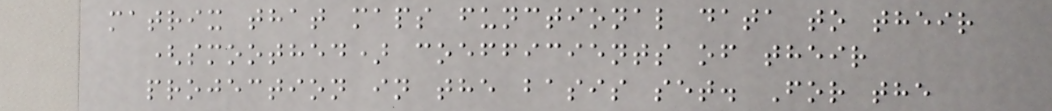matrix that maps functional data to their
(smoothed) coefficients of their
projection in the basis set. For the
